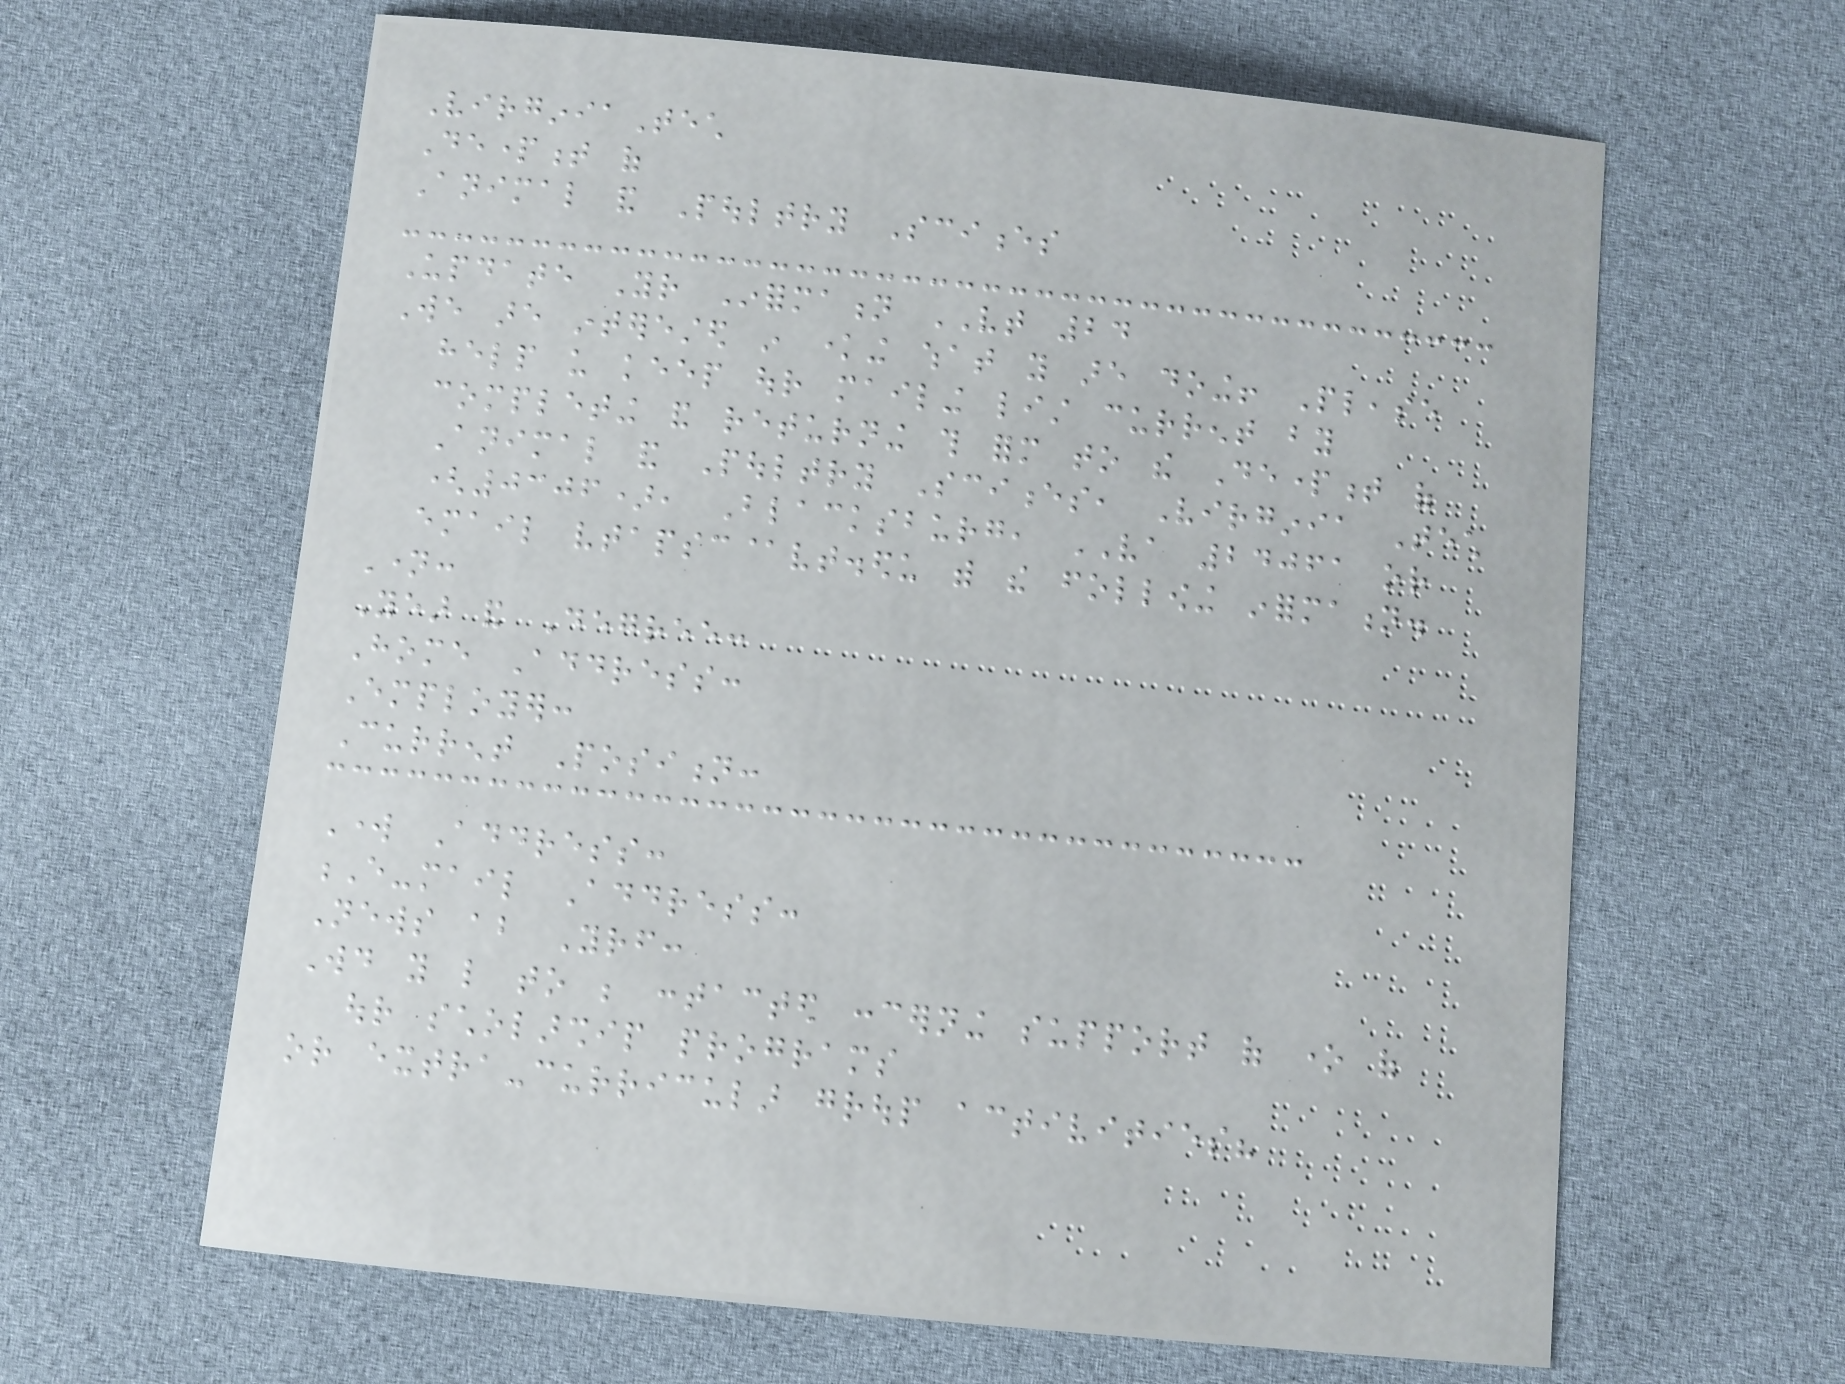VirginiaTech
Department of
Animal and Poultry Sciences
Update Your Information VT 24
We are interested in knowing what you are doing! Please
help us keep our mailing list current by
completing and returning this form to the Department of
Animal and Poultry Sciences, Virginia Tech
(0306), Blacksburg, VA 24061 or
email vtapsc@vt.edu with the following information.
Name:
Year and Degree:
Home Address:
Employer:
Current Position:
Work Address:
E-mail Address:
News about Yourself:
Would you like to be contacted concerning support of one of
our scholarship programs
or extra-curricular group activities?
